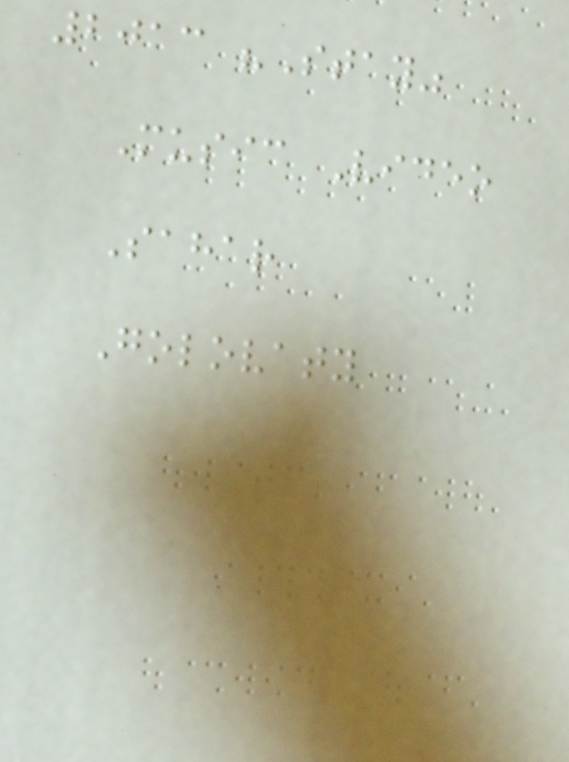2013 "Stay"
Music Video
Sahar
Golovaty
